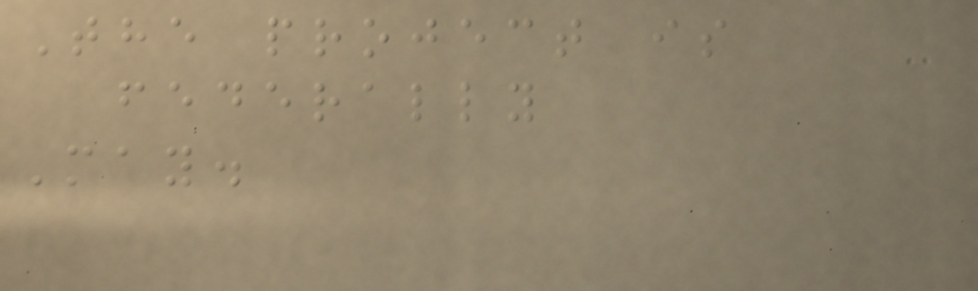The project is
federally
May.
